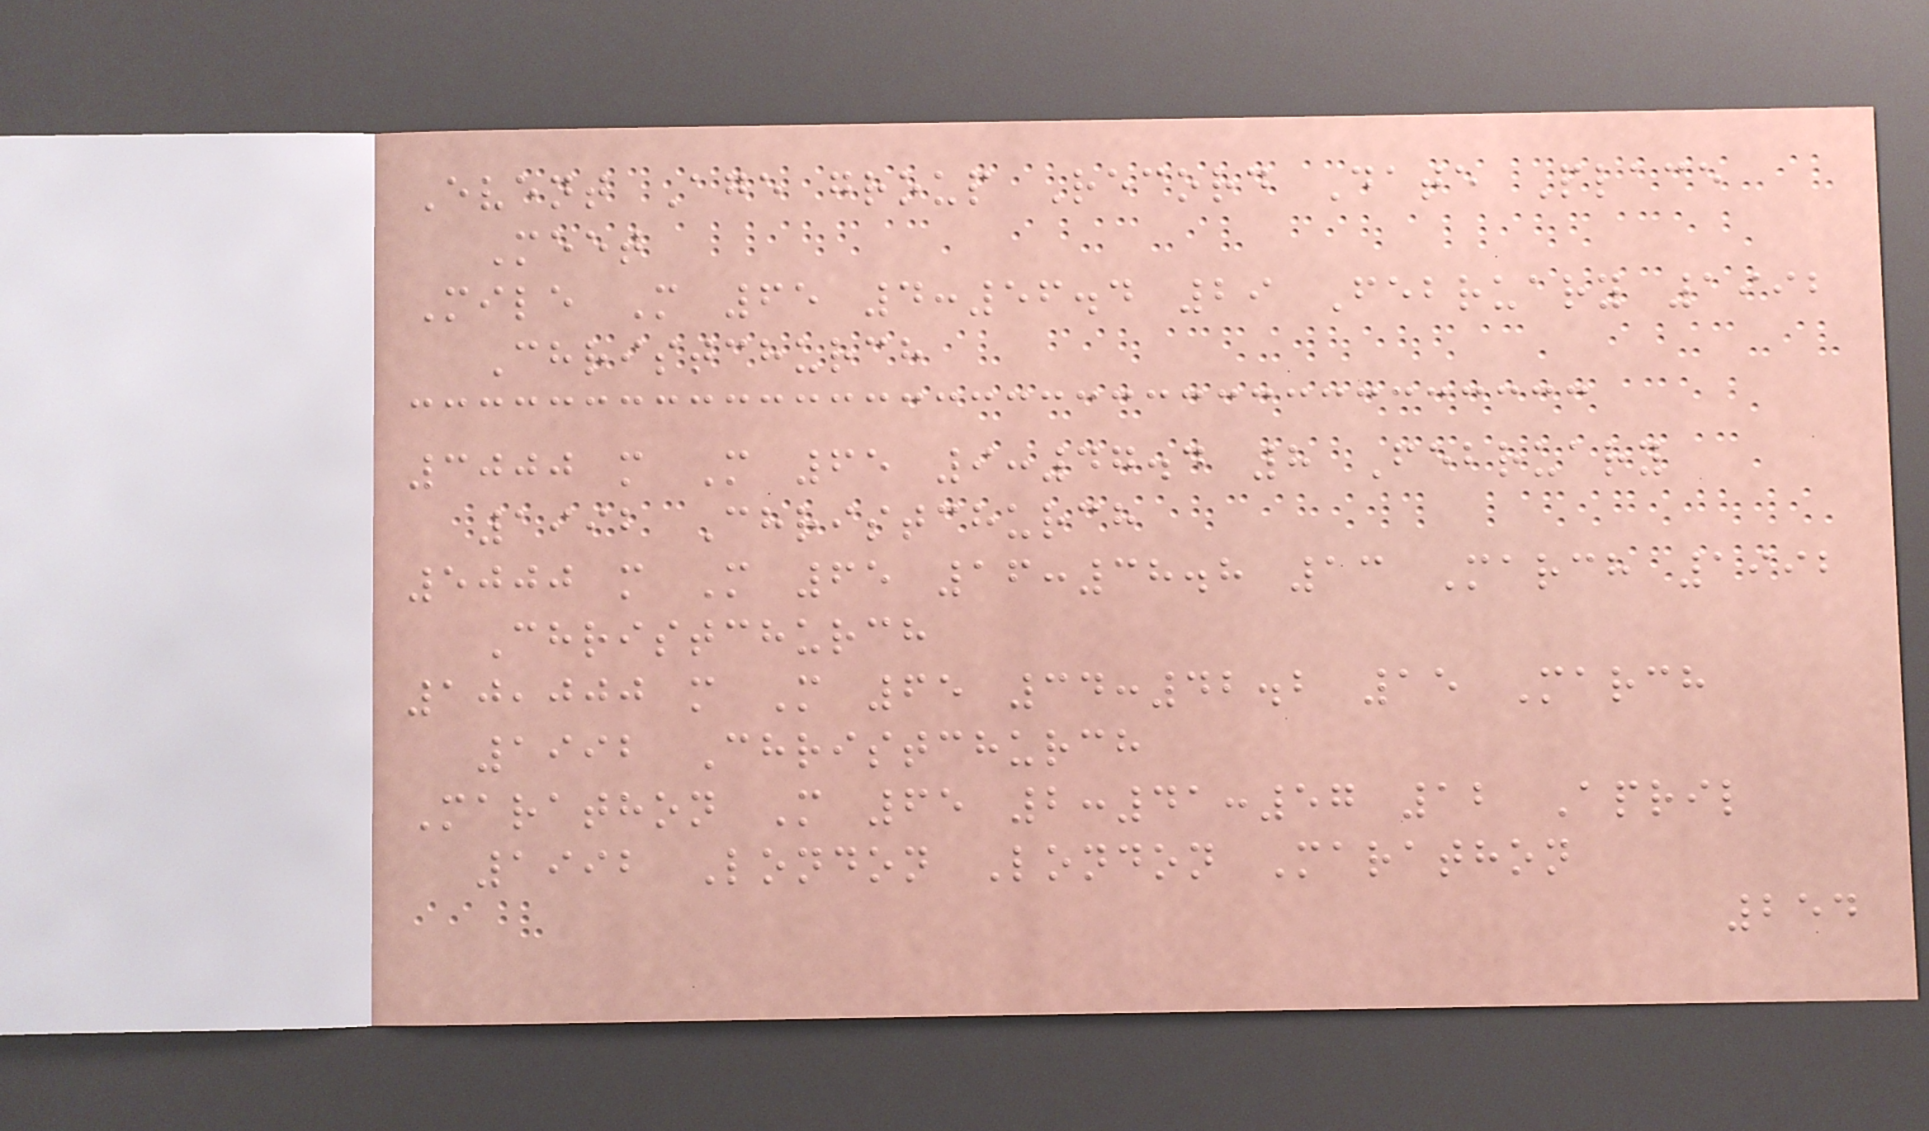Event Age group Record Date Place
Meet
Mile M 65 4:56.4 29 February 1992
Christchurch
3000 m M 65 9:47.4 8 February
1992 Christchurch
5000 m M 65 16:38.8 13 March 1992
Christchurch
10,000 m M 65 34:42.2 15 March
1992 Christchurch
Marathon M 65 2:41:57 12 April
1992 London London Marathon
254
